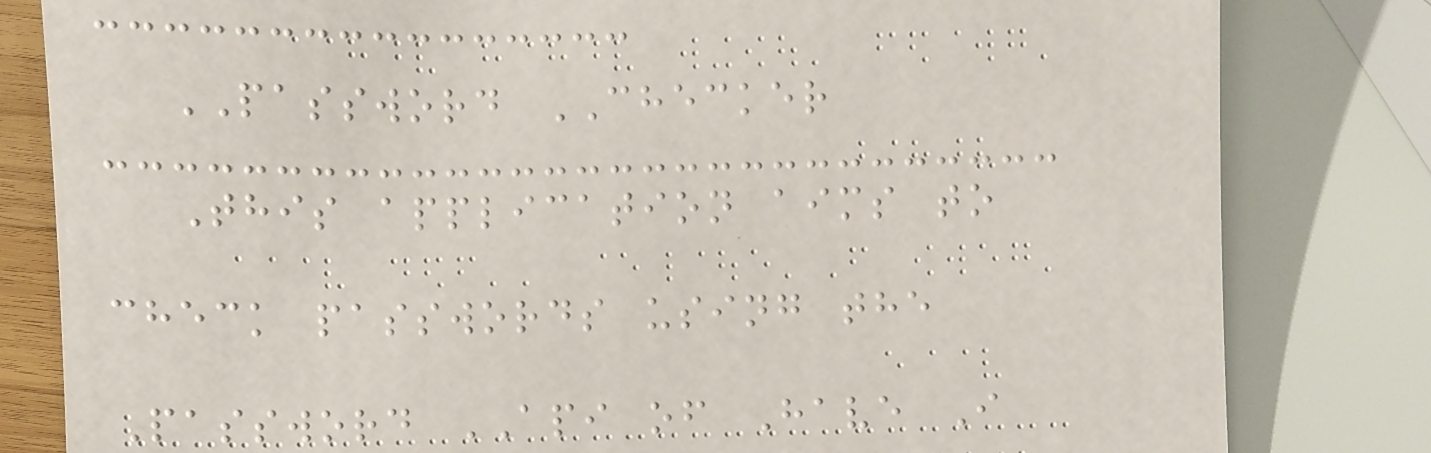PASSWORD CHECKER
This application aims to
check passwords using the
Password API of Have I
